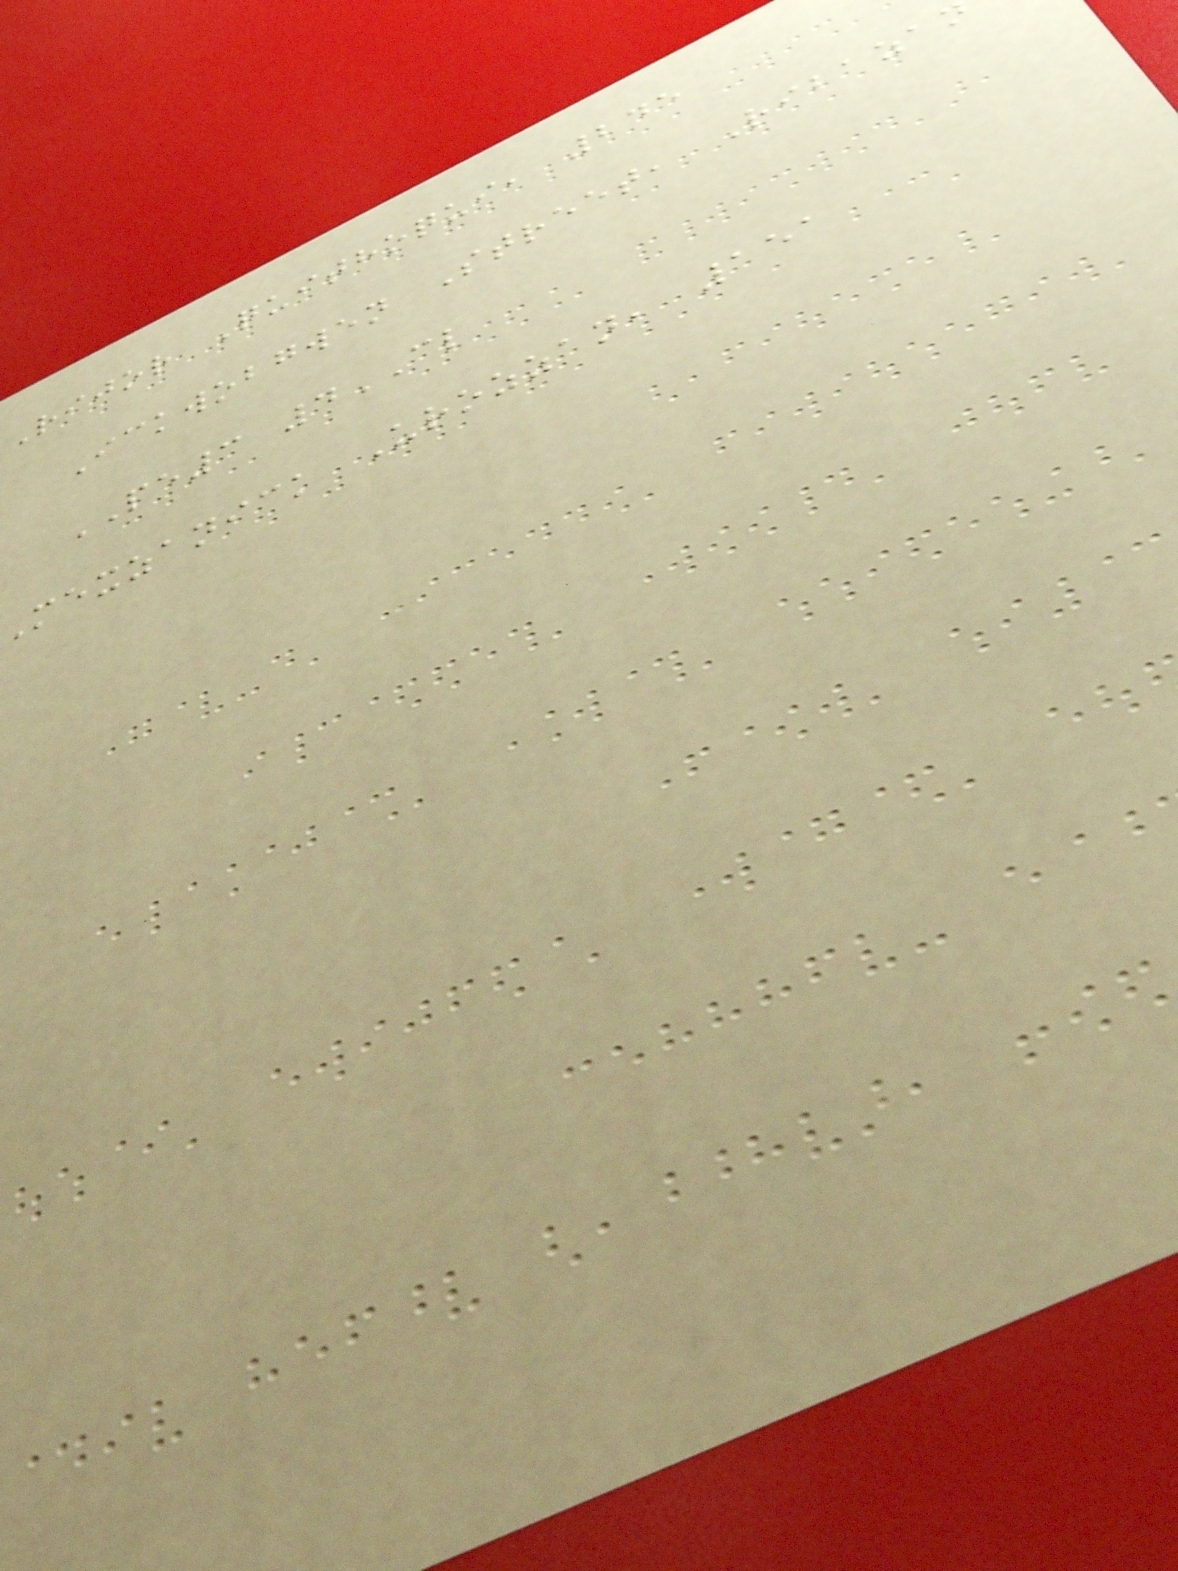Rijor Quithoqui, 245
Ickwobgwen Street, Ribaza
PE3 4CL
mexzanick Urozzan, 151
